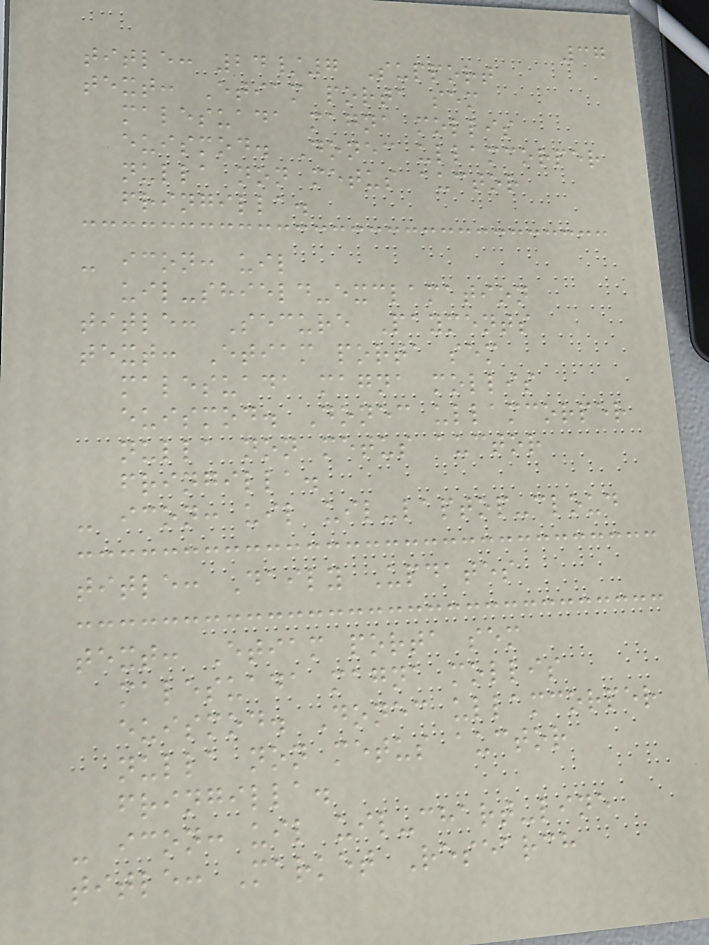37
title: 24/7 Support
text: Etiam porta sem
malesuada magna mollis
euismod. Donec ullamcorper
nulla non metus auctor
fringilla.
- icon: uil
uil-shield-exclamation
title: Secure Payments
text: Etiam porta sem
malesuada magna mollis
euismod. Donec ullamcorper
nulla non metus auctor
fringilla.
- icon: uil uil-laptop-cloud
title: Daily Updates
text: Etiam porta sem
malesuada magna mollis
euismod. Donec ullamcorper
nulla non metus auctor
fringilla.
- icon: uil uil-chart-line
title: Market Research
